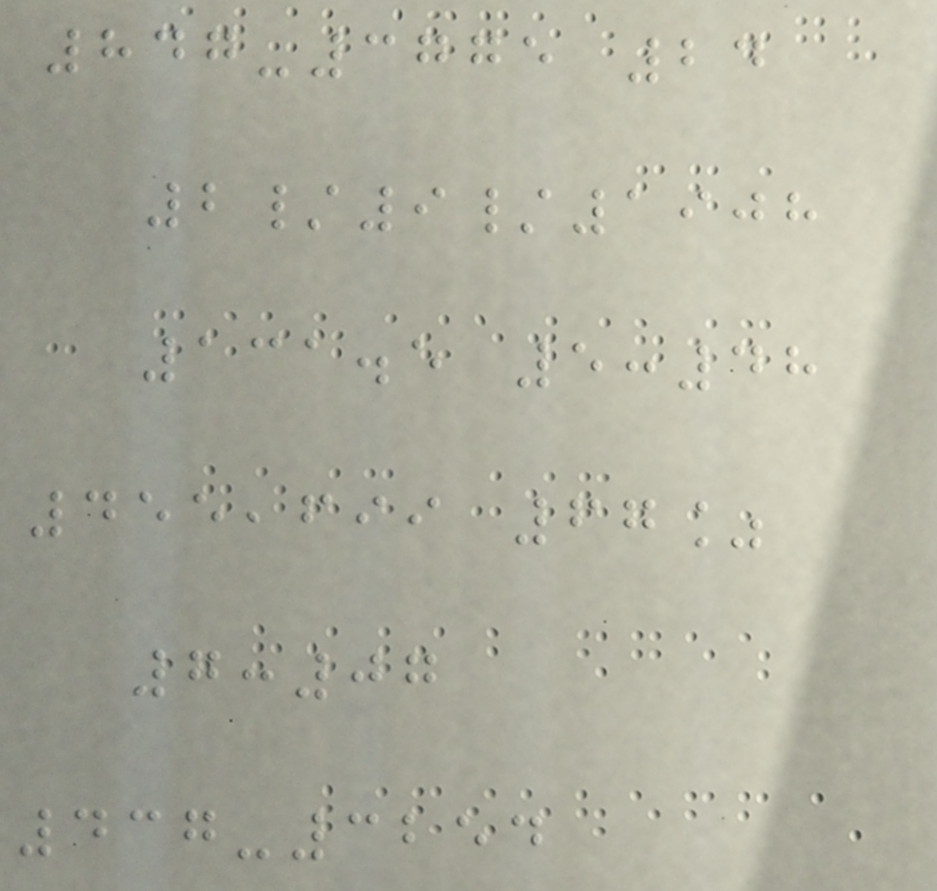847-3775 24
2/9/1908
131.5 5:48
455,699 67%
7:07
437-3254
